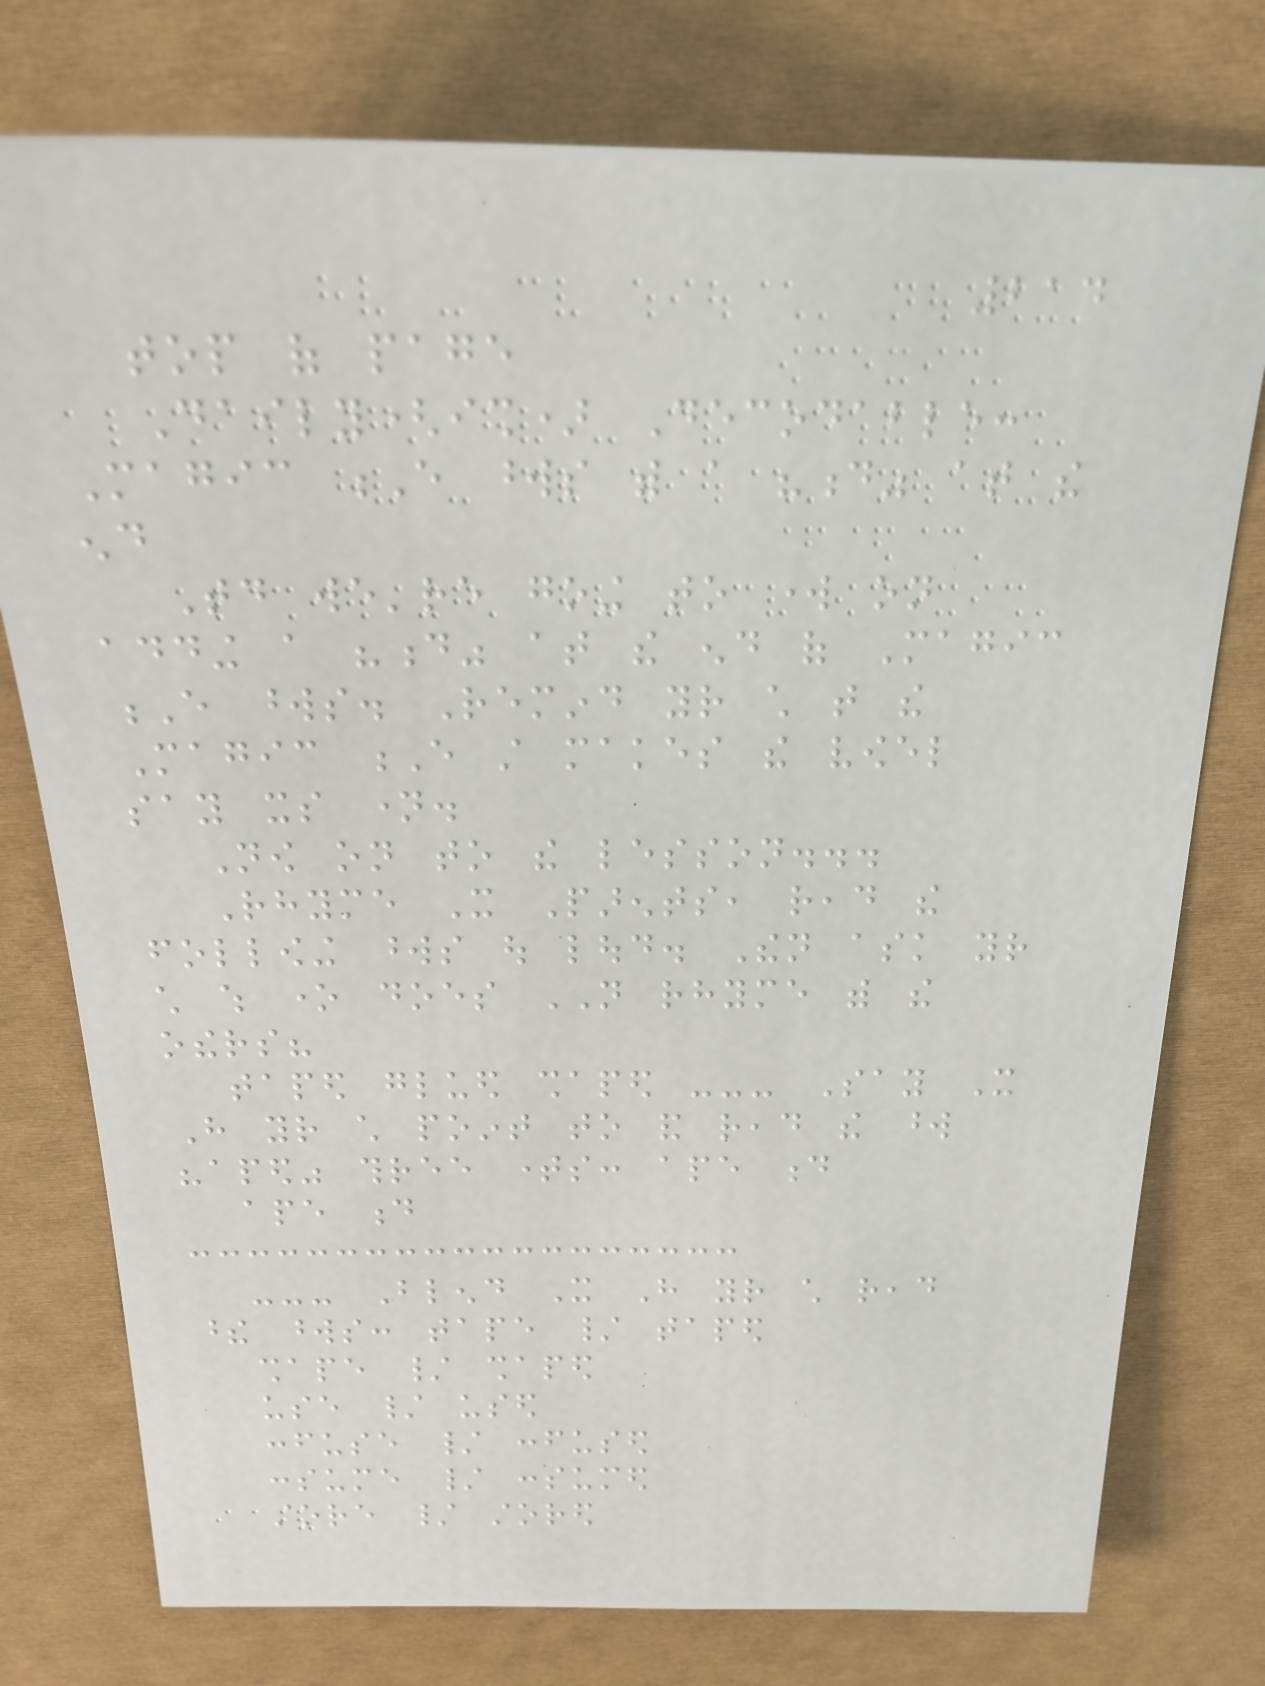214
top of page
Daily(ish) Decodable:
Magic E words with a "d" at the
end
Today we're going to work on
adding a "d" at the end of Magic
E words. Remind your child that the
Magic E still makes the vowel
say its name.
Now on to the lesson...
Rhyme It Parents, read the
following words out loud. Then ask your
child which one does NOT rhyme with the
others?
taped glued shaped --- Say It
Have your child point to and read the word
"aped" three times: ape d
ape d
--- Blend It Have your child read
these words: tape / taped
shape / shaped
use / used
confuse / confused
consume / consumed
store / stored
